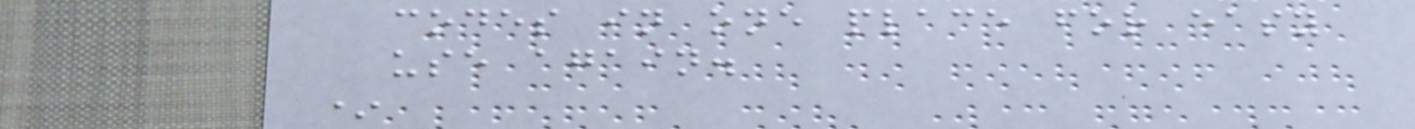codes in one place for easy
use again.
*
